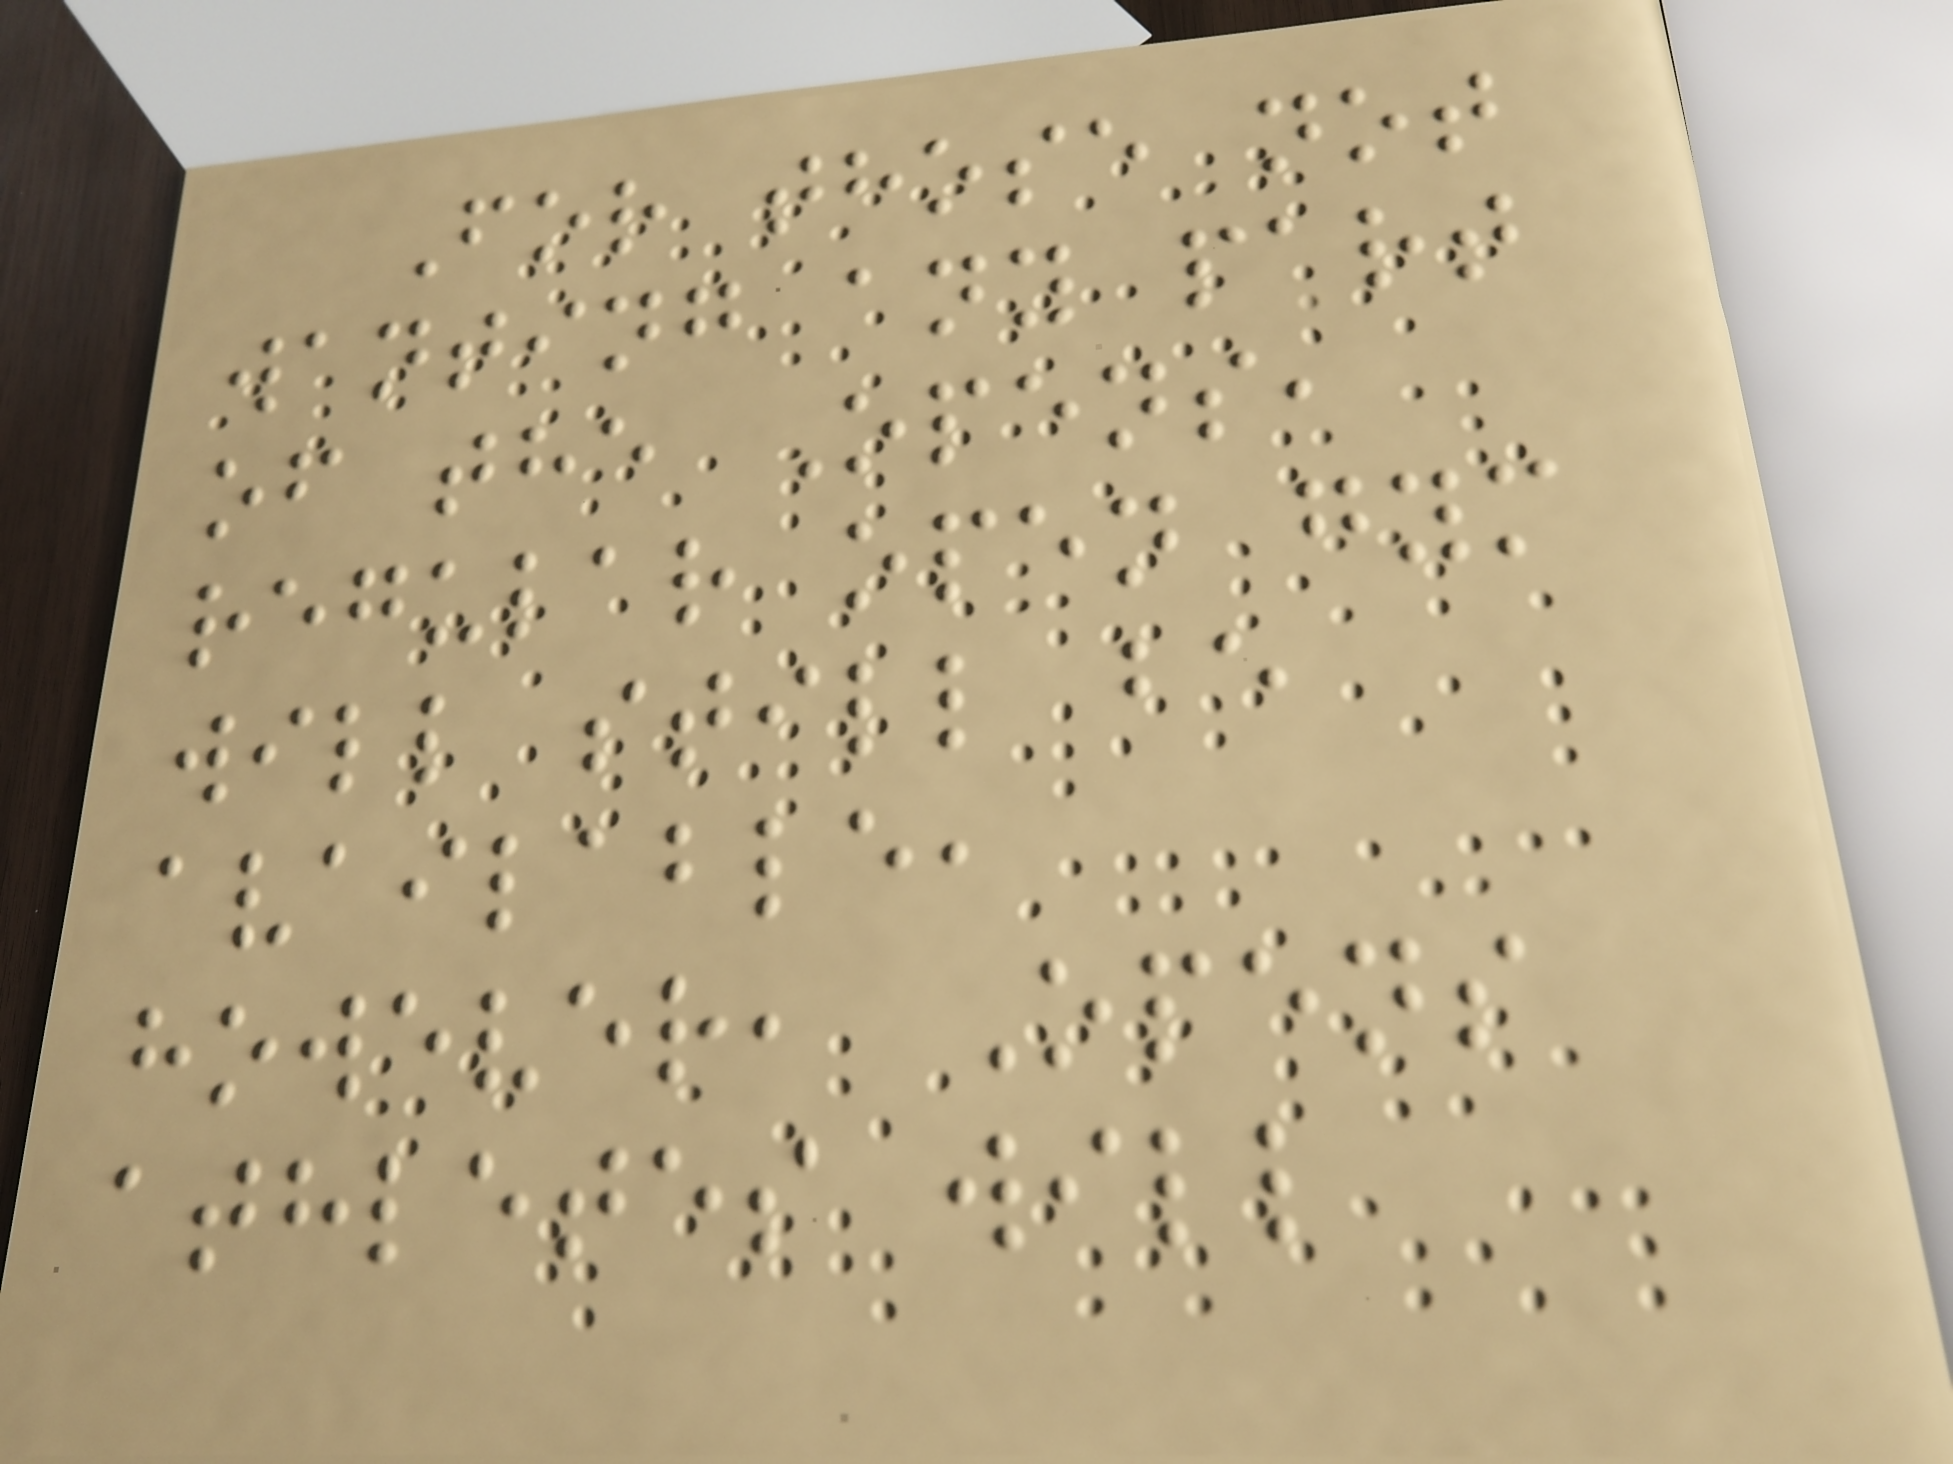For those not
wanting any part
of the Opens,
regular open gym
will still be
available,
however, Opens
athletes will
